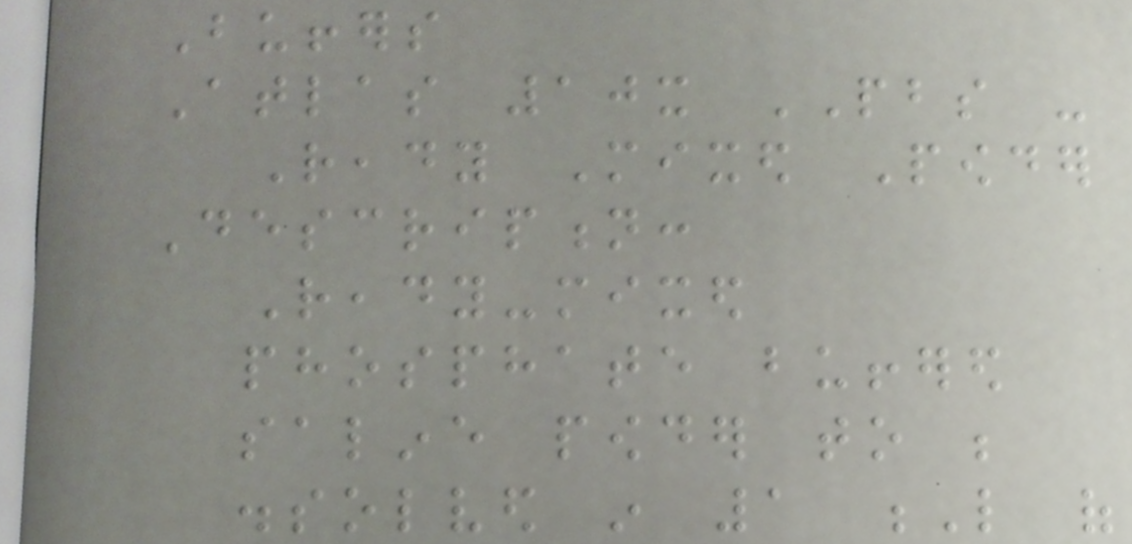Buffers
Atlas 10x PBS -
Ready Mixed Powder
Description:
Ready-mixed
phosphate buffered
saline powder to be
dissolved in 1 L of
